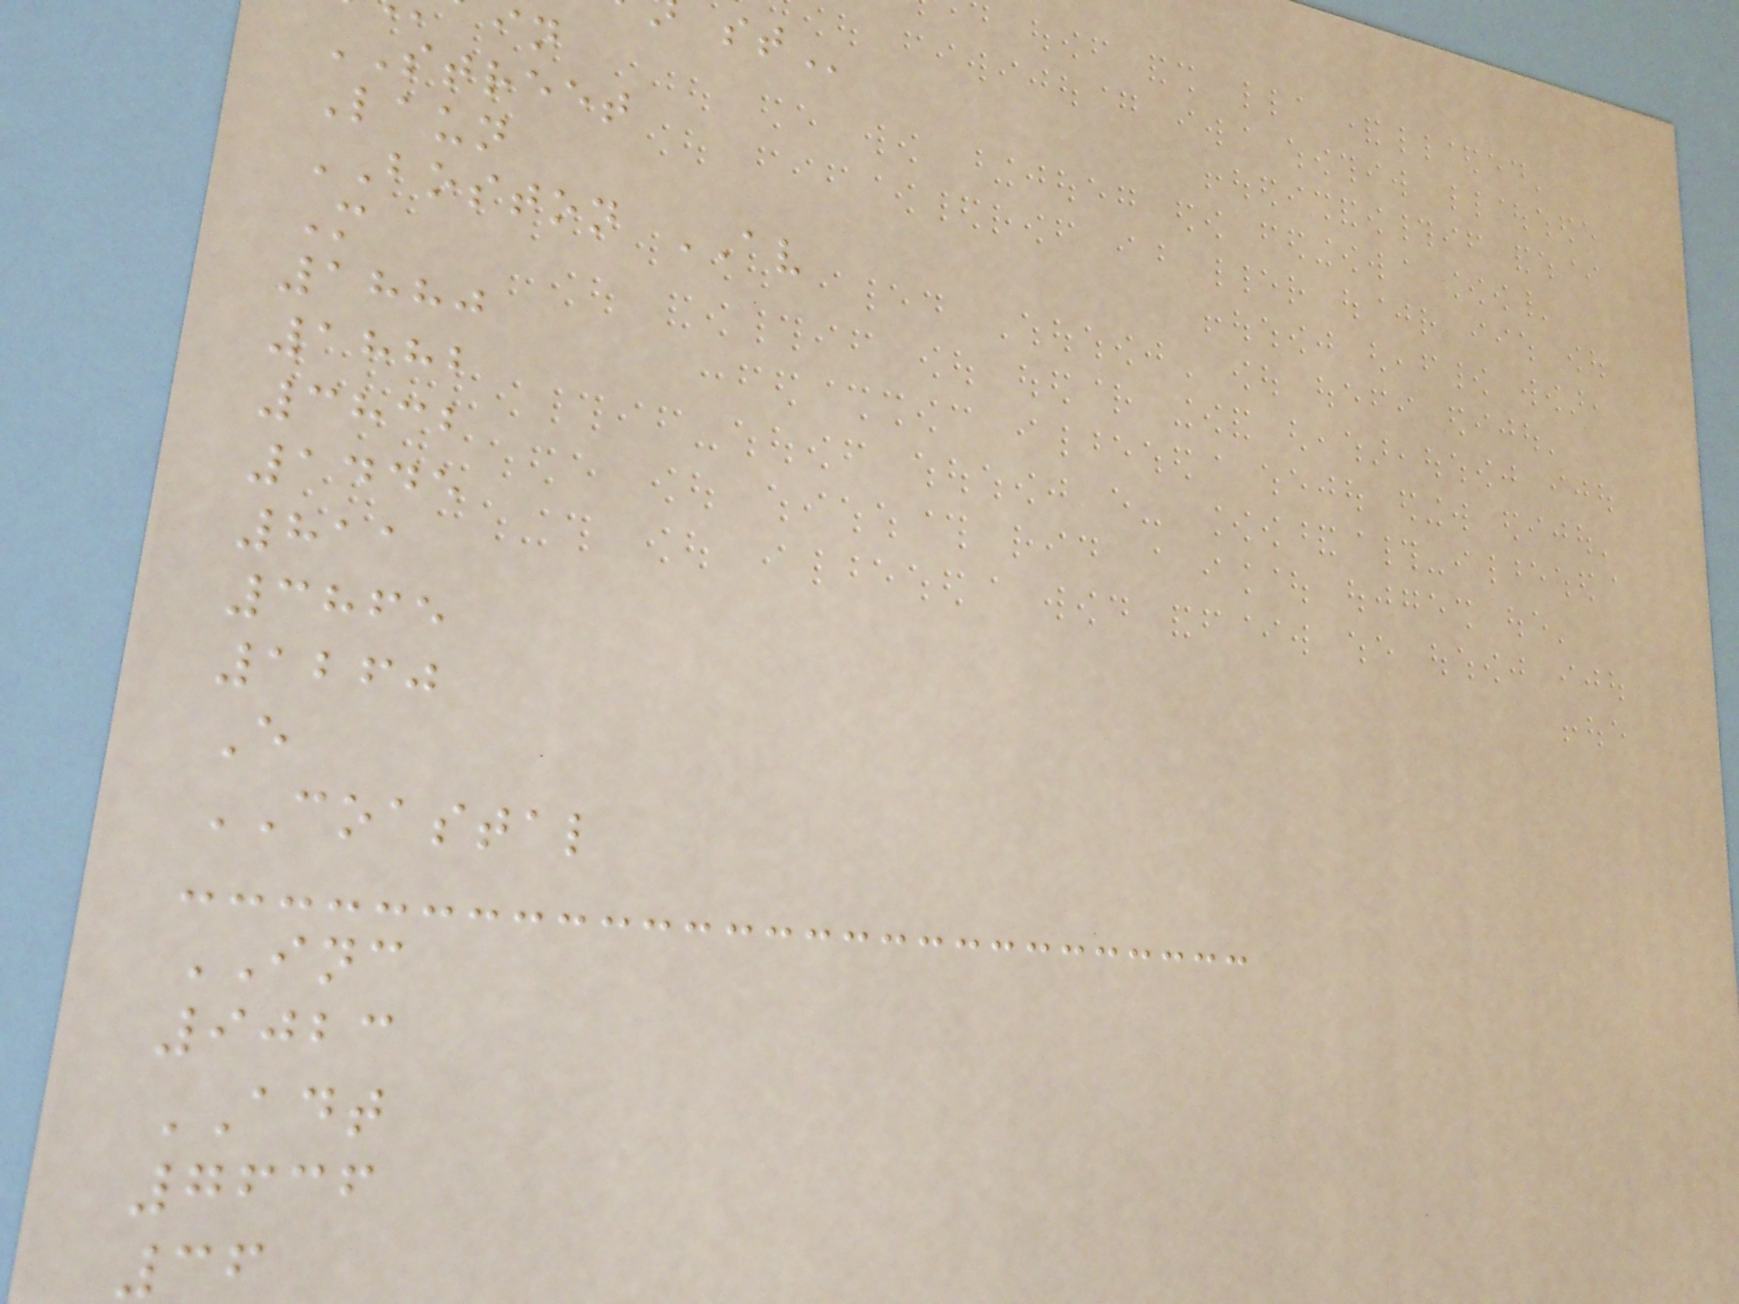STREET
Laun
BOSTON AV
M
1880
1882
3832
1445
811
3865
1260
E
COASTAL
INC
9023
ADT
7636
36
